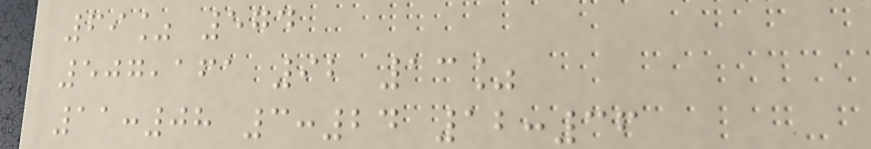69% 574
507,161 92 13%
11:08 3:24 12:36
